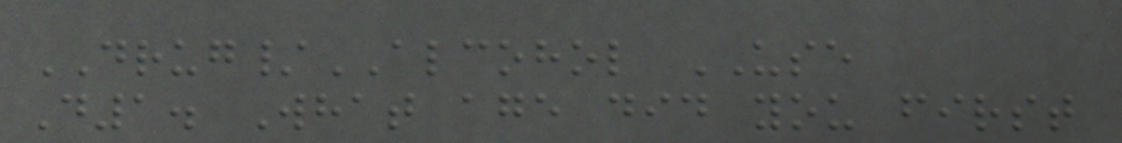DRUG/ALCOHOL USE
D1. What age did you first
